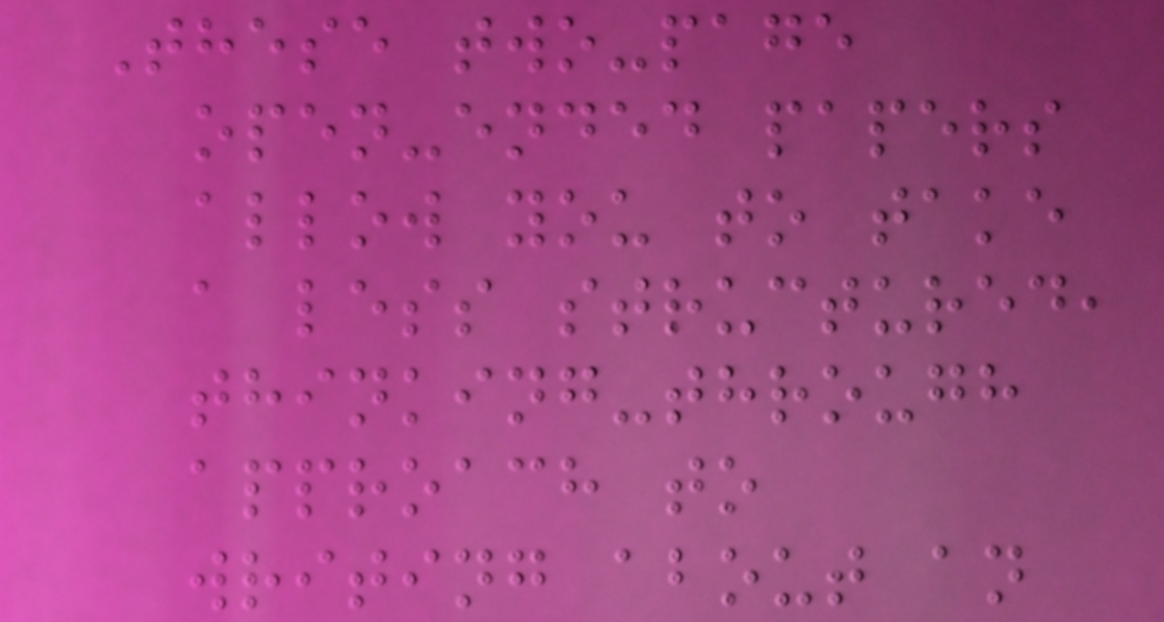These two-page
open-ended papers
allow you to take
a less structured,
thinking-through
approach to
writing about an
